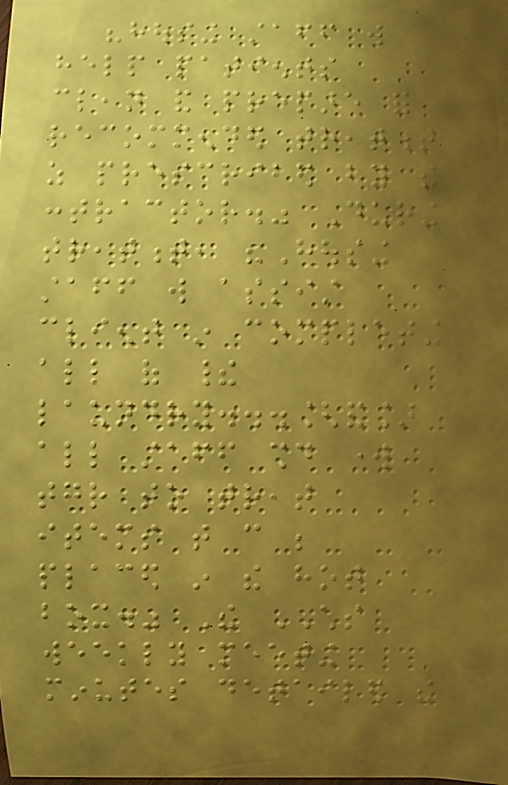"housing staff will
help patients
clean and prepare for
recommended treatment
as prescribed by the
contractor." During
treatment, "Housing
staff will assist
client in completing
all of their
laundry...[and]
all staff should work
together to treat
items that can be
placed in the hot
box." The CHS
weekly meeting
minutes detailed the
